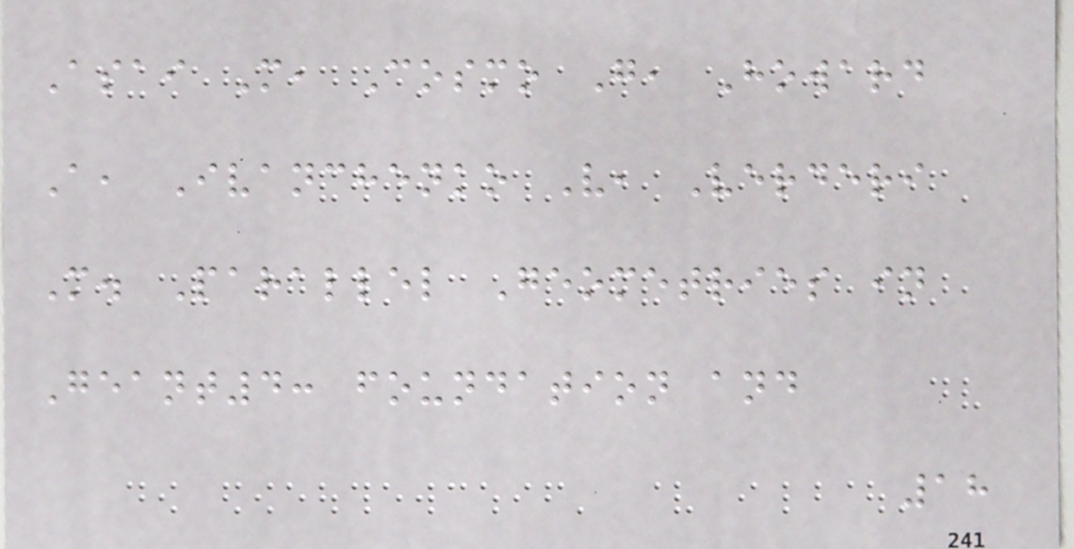Asai M, Cosmo G, Howard
A, Ivanchenko V, Verderi
M. Parallel Geometries in
Geant4: foundation and
18
